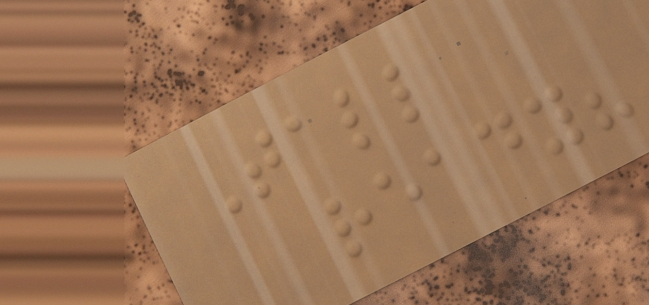Tall
ready?
